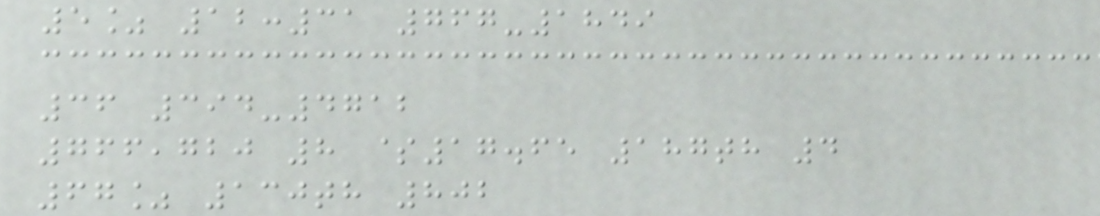5% 12:31 767-1849
36 394-4712
766,720 8 $17.65 187th 4
67% 130th 802
